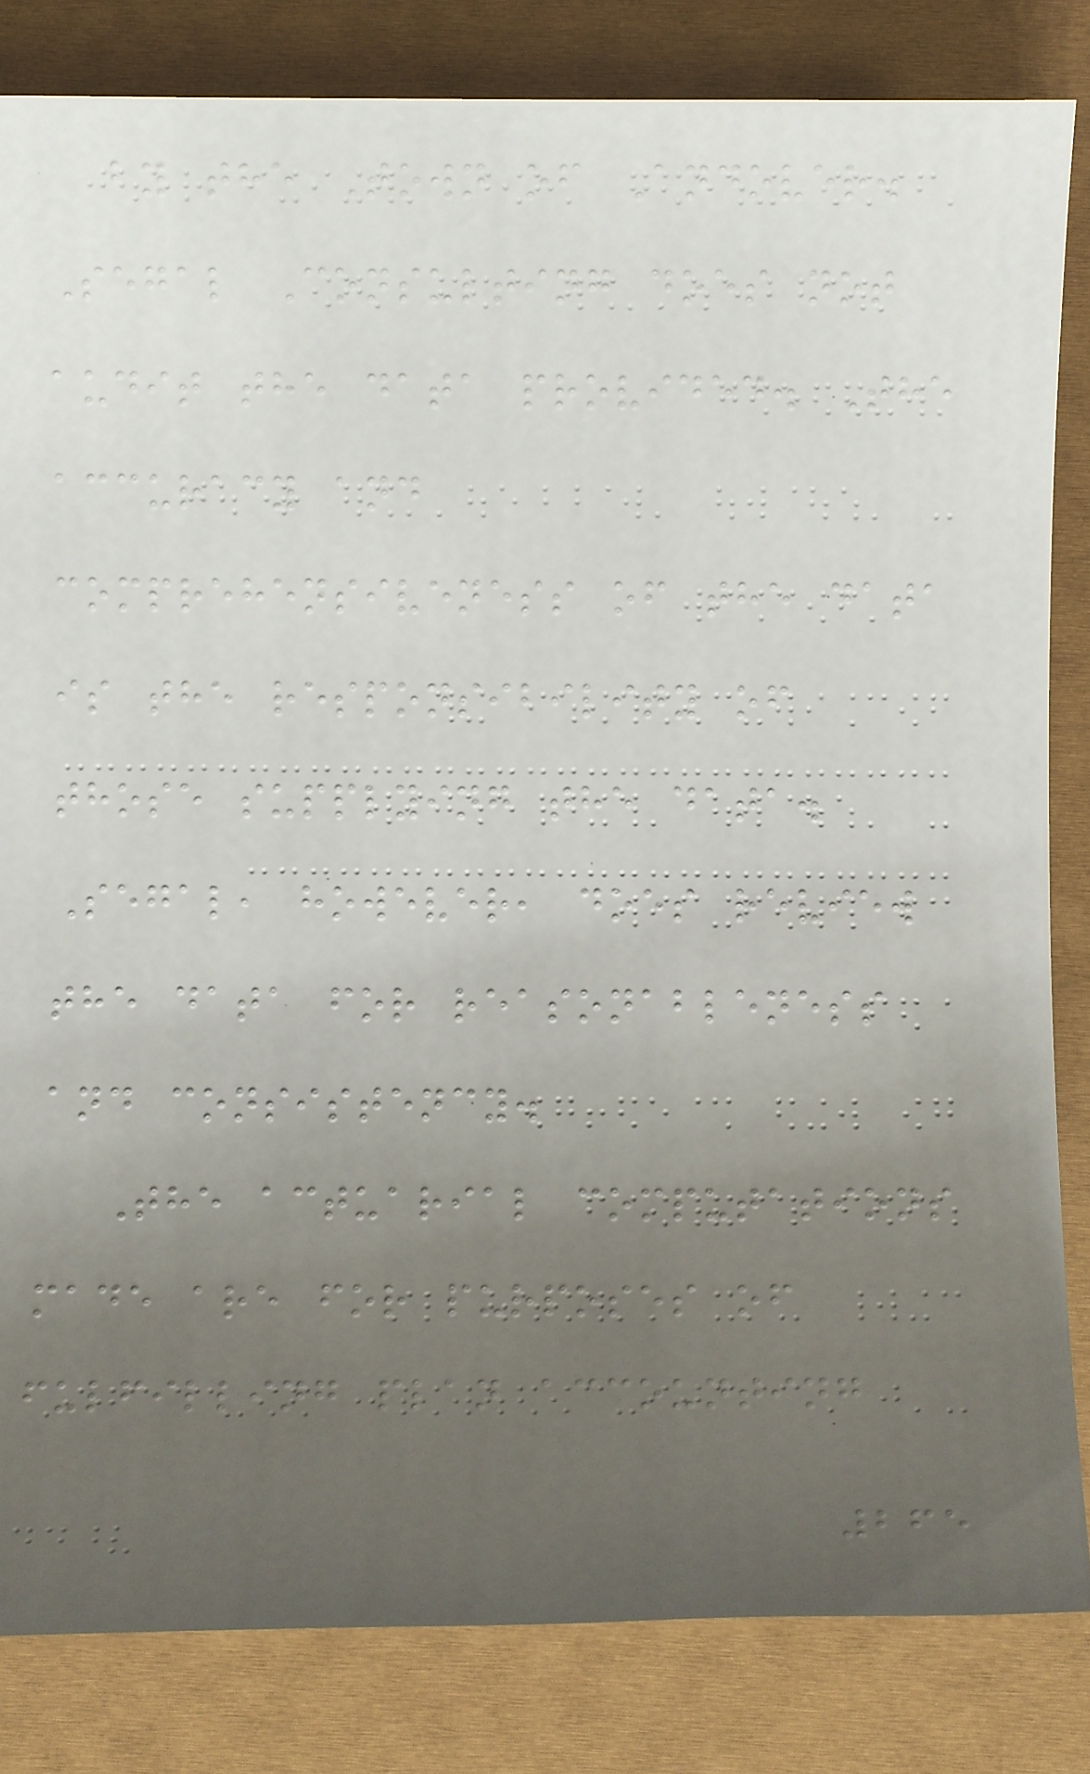by the Town of Andover.
Segal Consulting does not
audit the data provided. The
accuracy and
comprehensiveness of the data
is the responsibility of
those supplying the data.
Segal, however, does review
the data for reasonableness
and consistency.
The actuarial computations
made are for purposes of
fulfilling plan accounting
265
